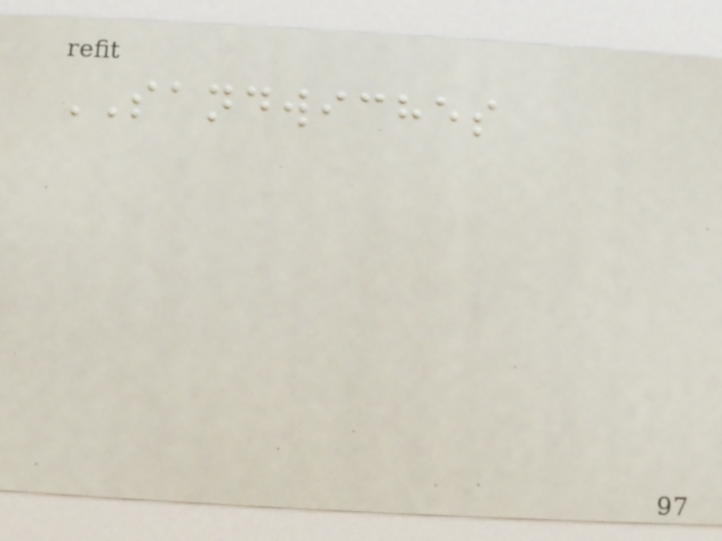SANDWICHES
